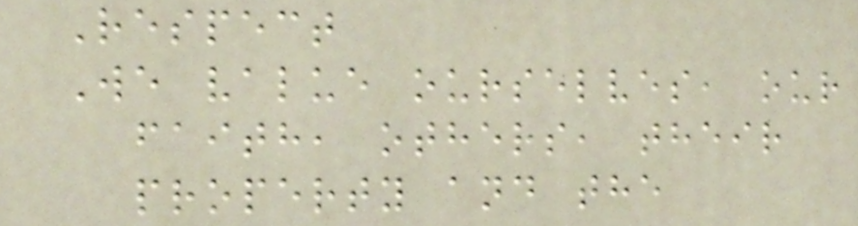Respect
We value ourselves, our
faith, others, their
property and the
